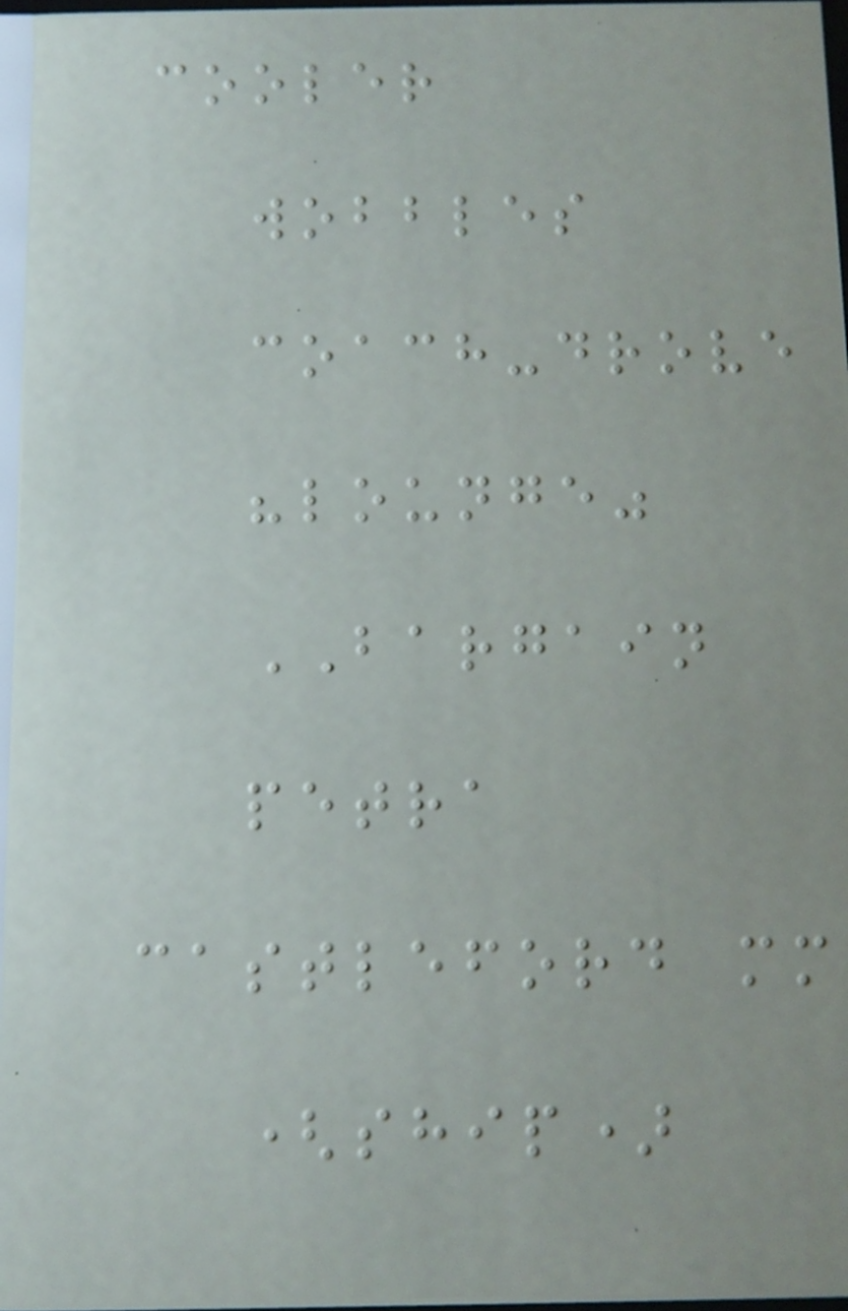cooler
wobbles
coach-drove
"lounge"
BARGAIN
petra
castleford mm
(ship)
